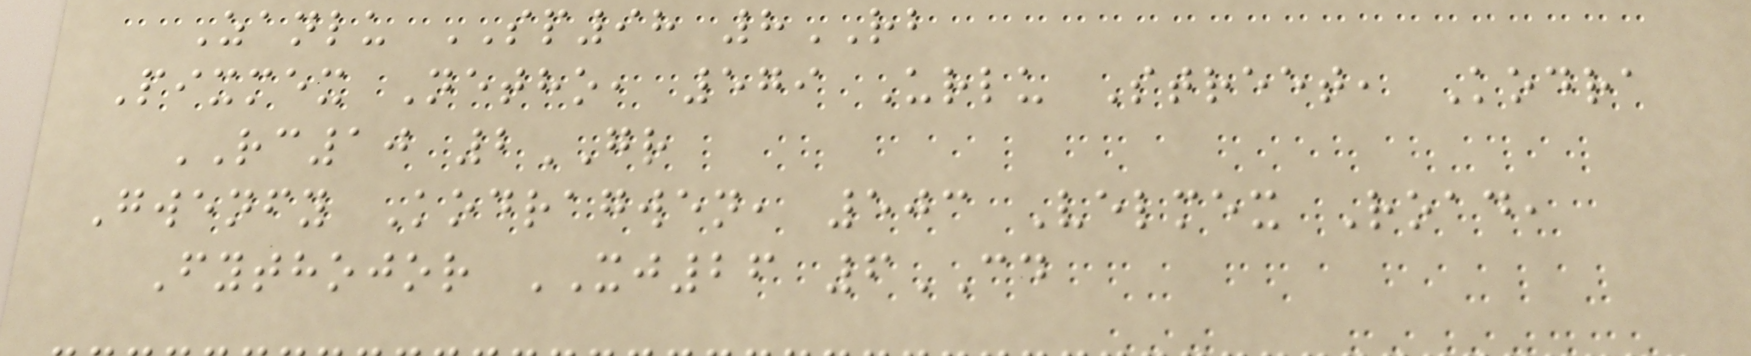Zanlu SP98 8RB
Pixmex Netho, 579 Urlu Street, Kodra
RC10 2GR
Gwenfy Kodragwen, 503 Velmex Road,
Fythojor XJ26 6CD
